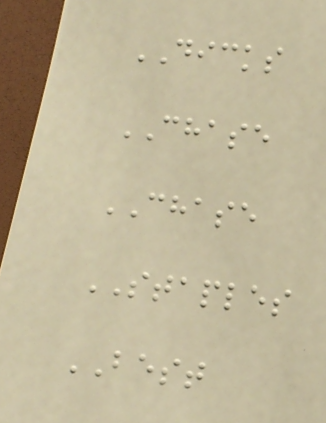DICKS
CHASE
CHASE
STAPLES
BEST
